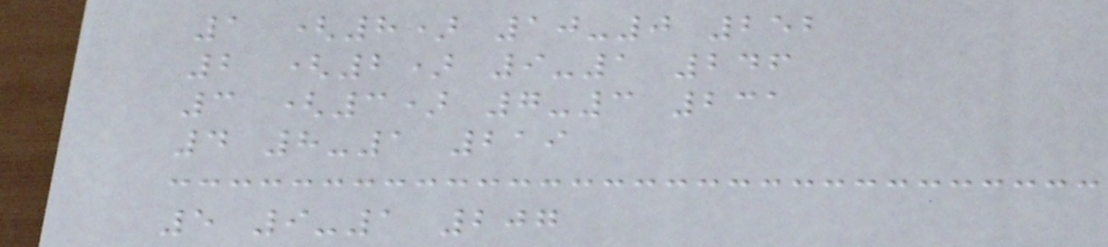1 (8) 10-0 252
2 (2) 9-1 246
3 (3) 7-3 231
4 8-1 219
5 9-1 207
